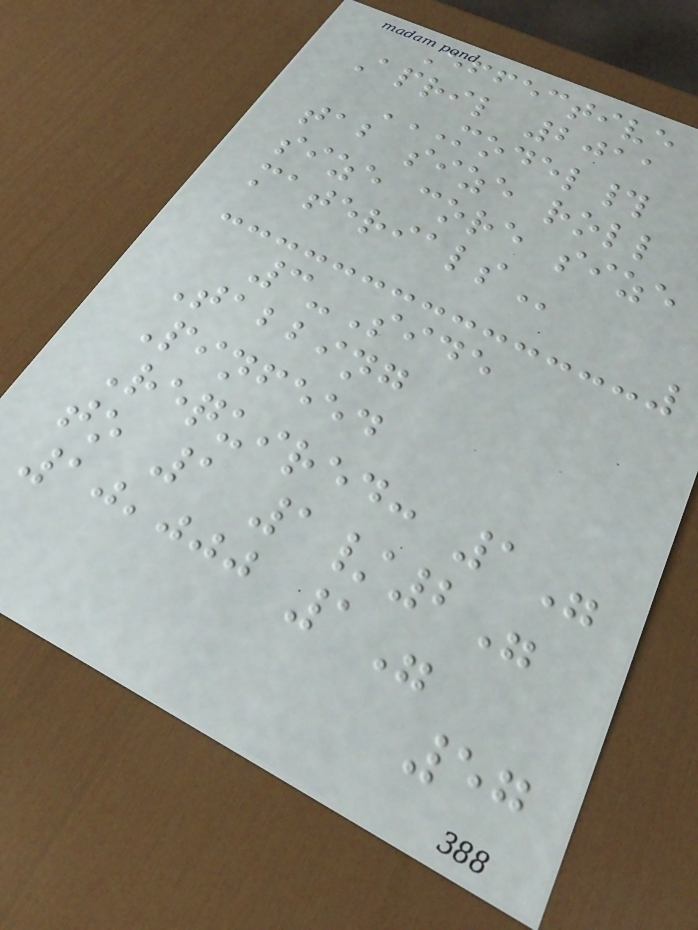Effective
April 2011
MODEL#
TAB SIZE ROLL
SIZE CORE SIZE
MATERIALS
3-Side
Tabbing
Pinfeed
Required: 1"
to 1 1/2"
10,000 1"
57
